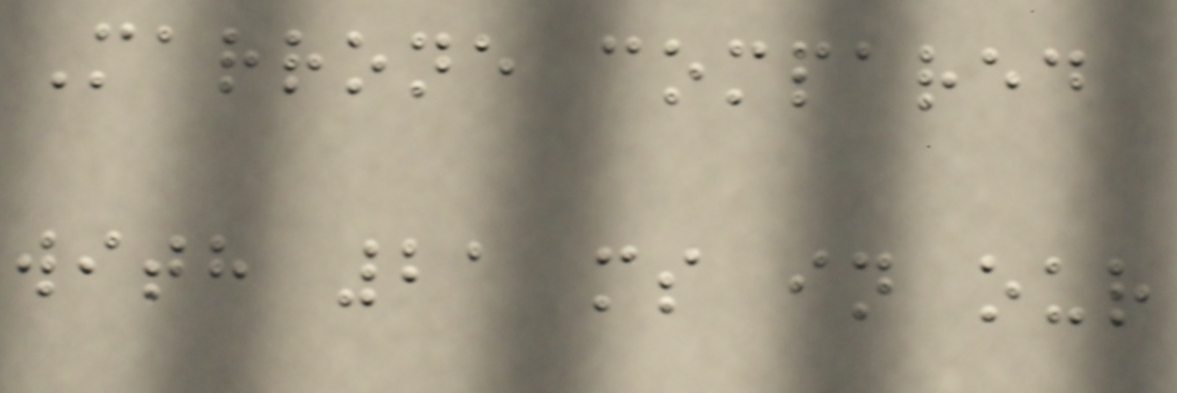Marrone compared
with 21 ms in our
